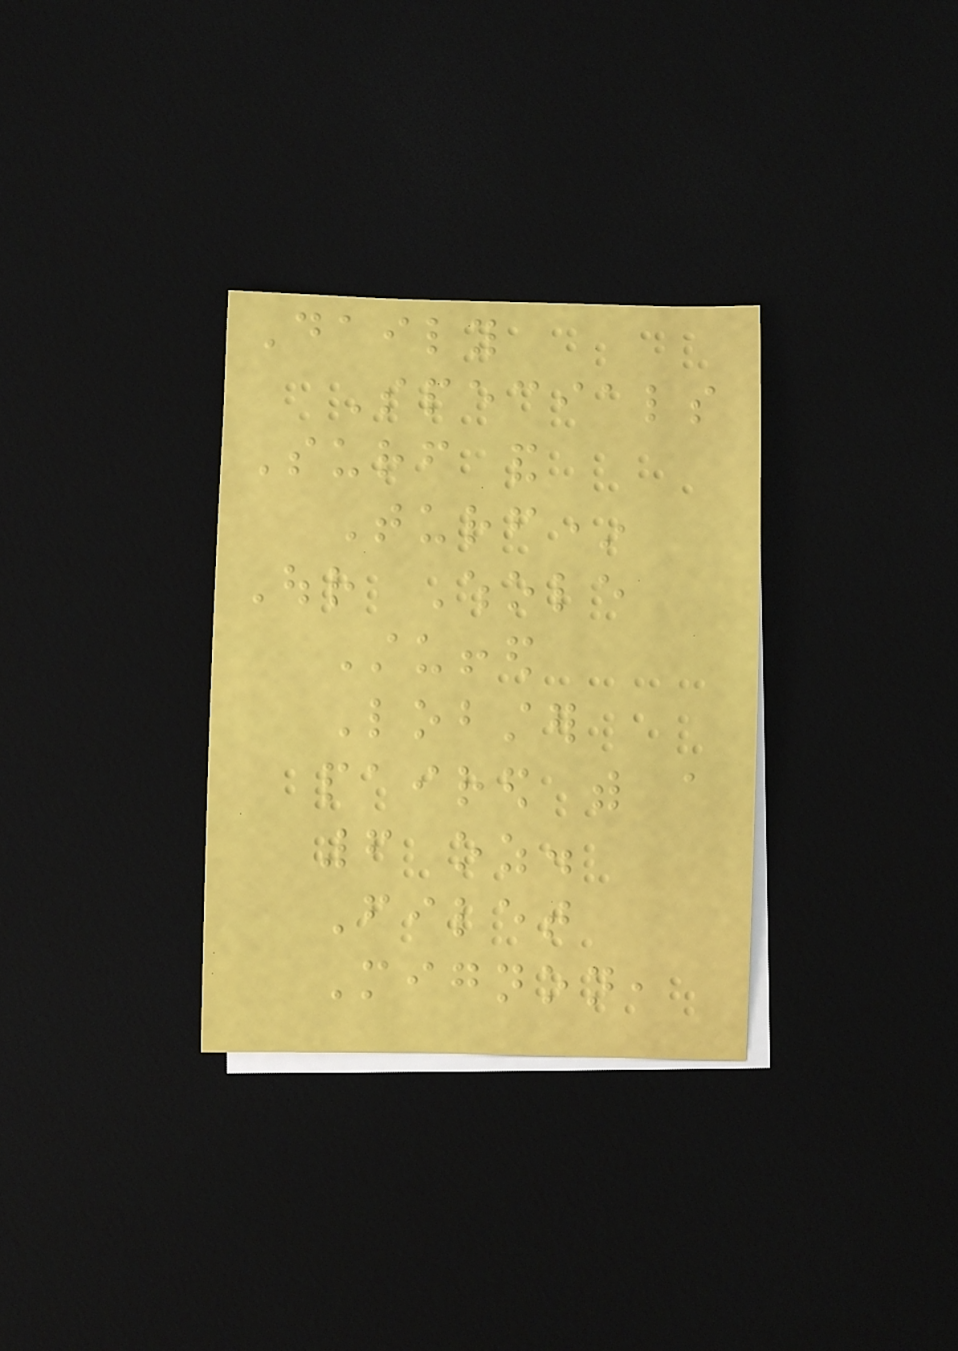Daily
Specials
Surf and
Turf*
Our Whole
Stuffed
Lobster
paired with a
6 oz.
Filet
Mignon,
